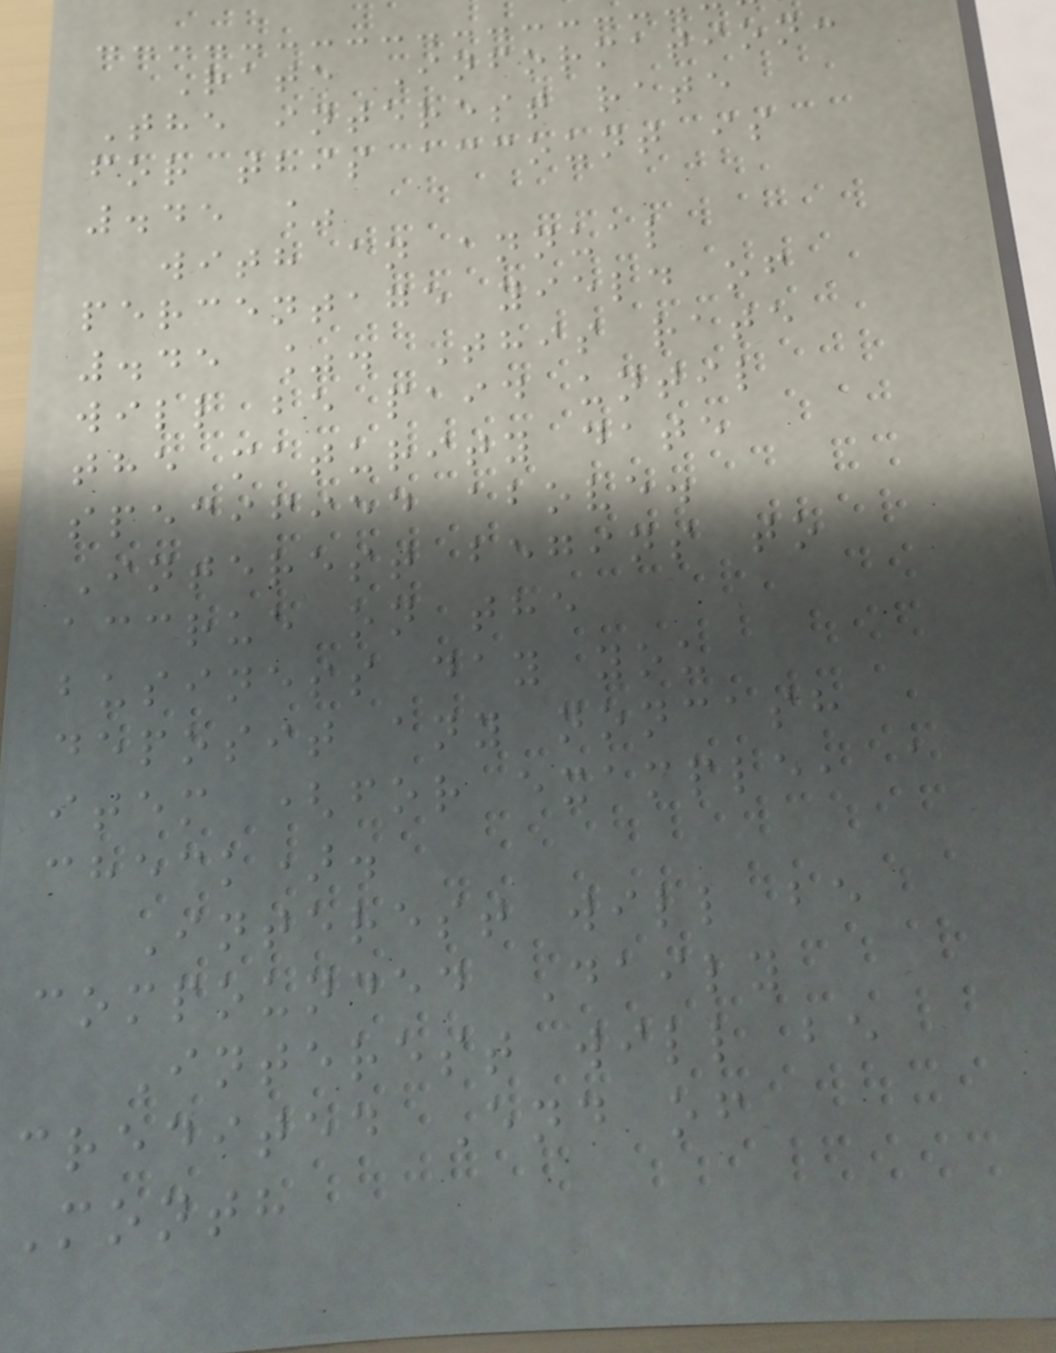Rate Information:
The interest rate
for this account is
.45 %
with an annual
percentage yield of
.45 %. This rate
will be paid until
the maturity date
specified above.
Interest begins to
accrue on the
business day you
deposit any noncash
item (for example, a
check).
Interest will be
compounded Daily
Interest will be
credited End of
Month
